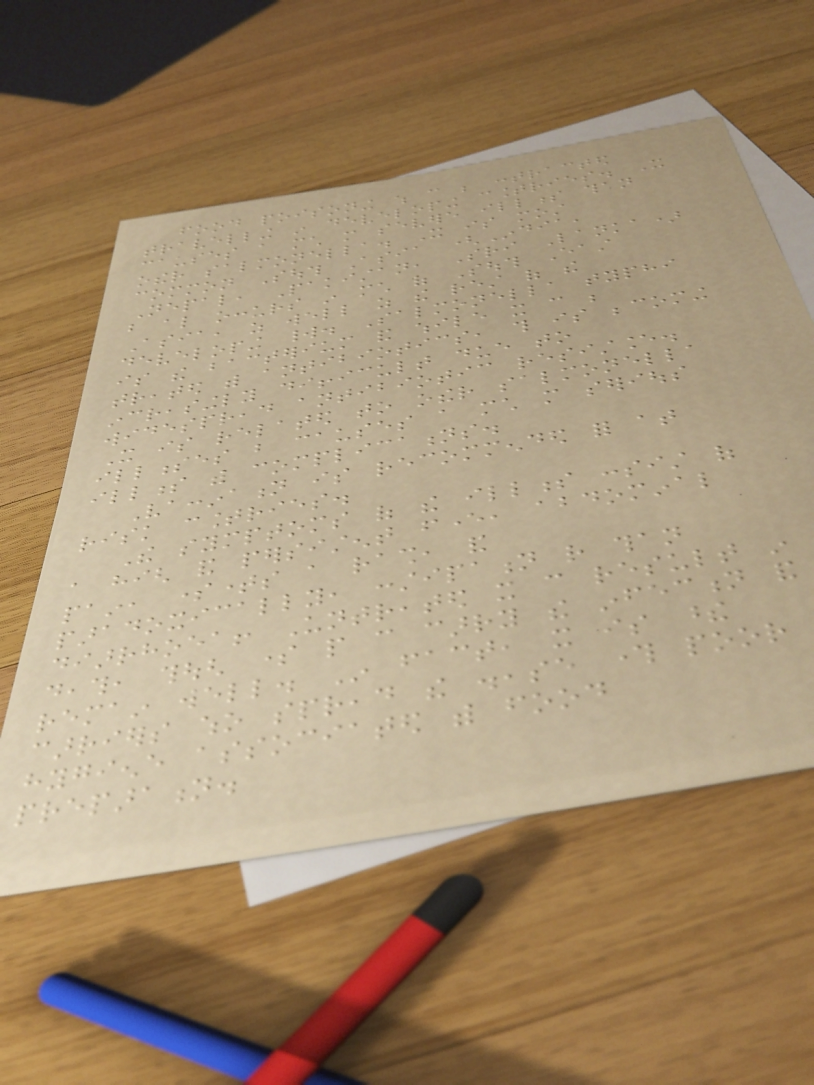food poisoning which can be contracted
travelling in developing countries. It
causes a much more severe illness than
other salmonella. It is most
common South Asia (India,
Nepal, Pakistan, Sri Lanka)
but also occurs in much of South East
Asia, as well as the rest of the
developing world. Salmonella typhi
is the bacterium and while it can be
treated with antibiotics, this is becoming
increasingly difficult due to
widespread antibiotic resistance.
It is related to other salmonella
illnesses but causes a much more serious
illness with complications.
Vaccination is recommended for at
risk countries.
The symptoms of the illness consist of
a high and persistent fever, abdominal
pain, sometimes a rash, and
paradoxically, constipation rather than
diarrhoea! Untreated it can result in
death, though some people can carry the infection and
remain well. In fact, it is these
carriers who spread the disease through poor
hygiene associated with food
preparation.
